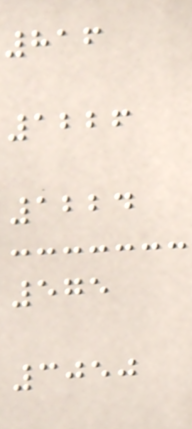816
1226
1224
575
3050
